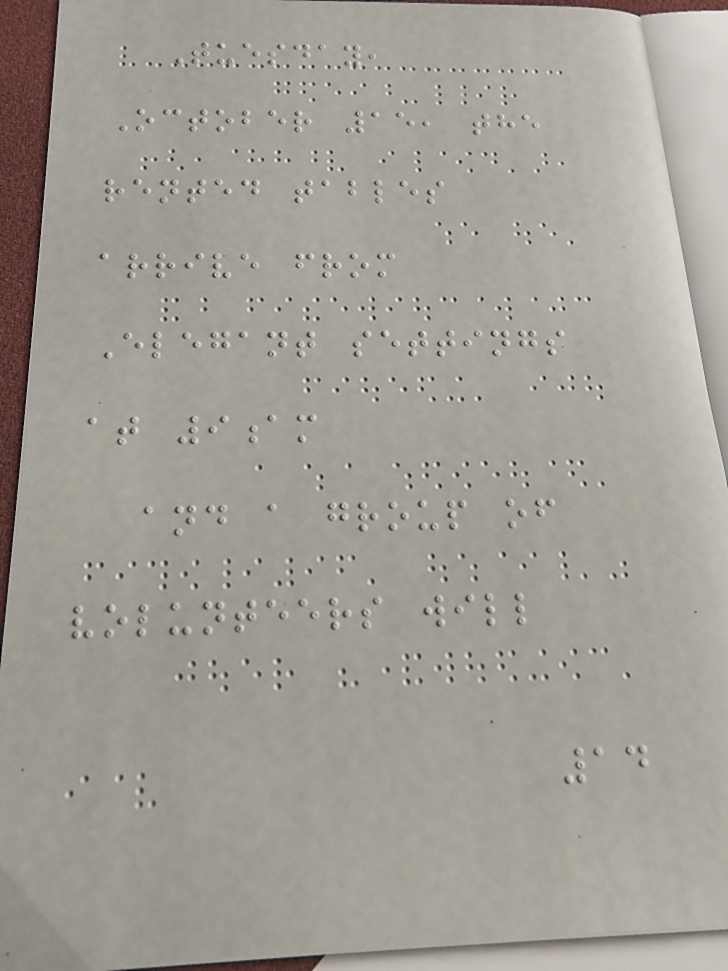Tuesday,
October 15, the
rented tables
arrive from
Elegant settings
at 9am
and a group of
volunteers will
14
